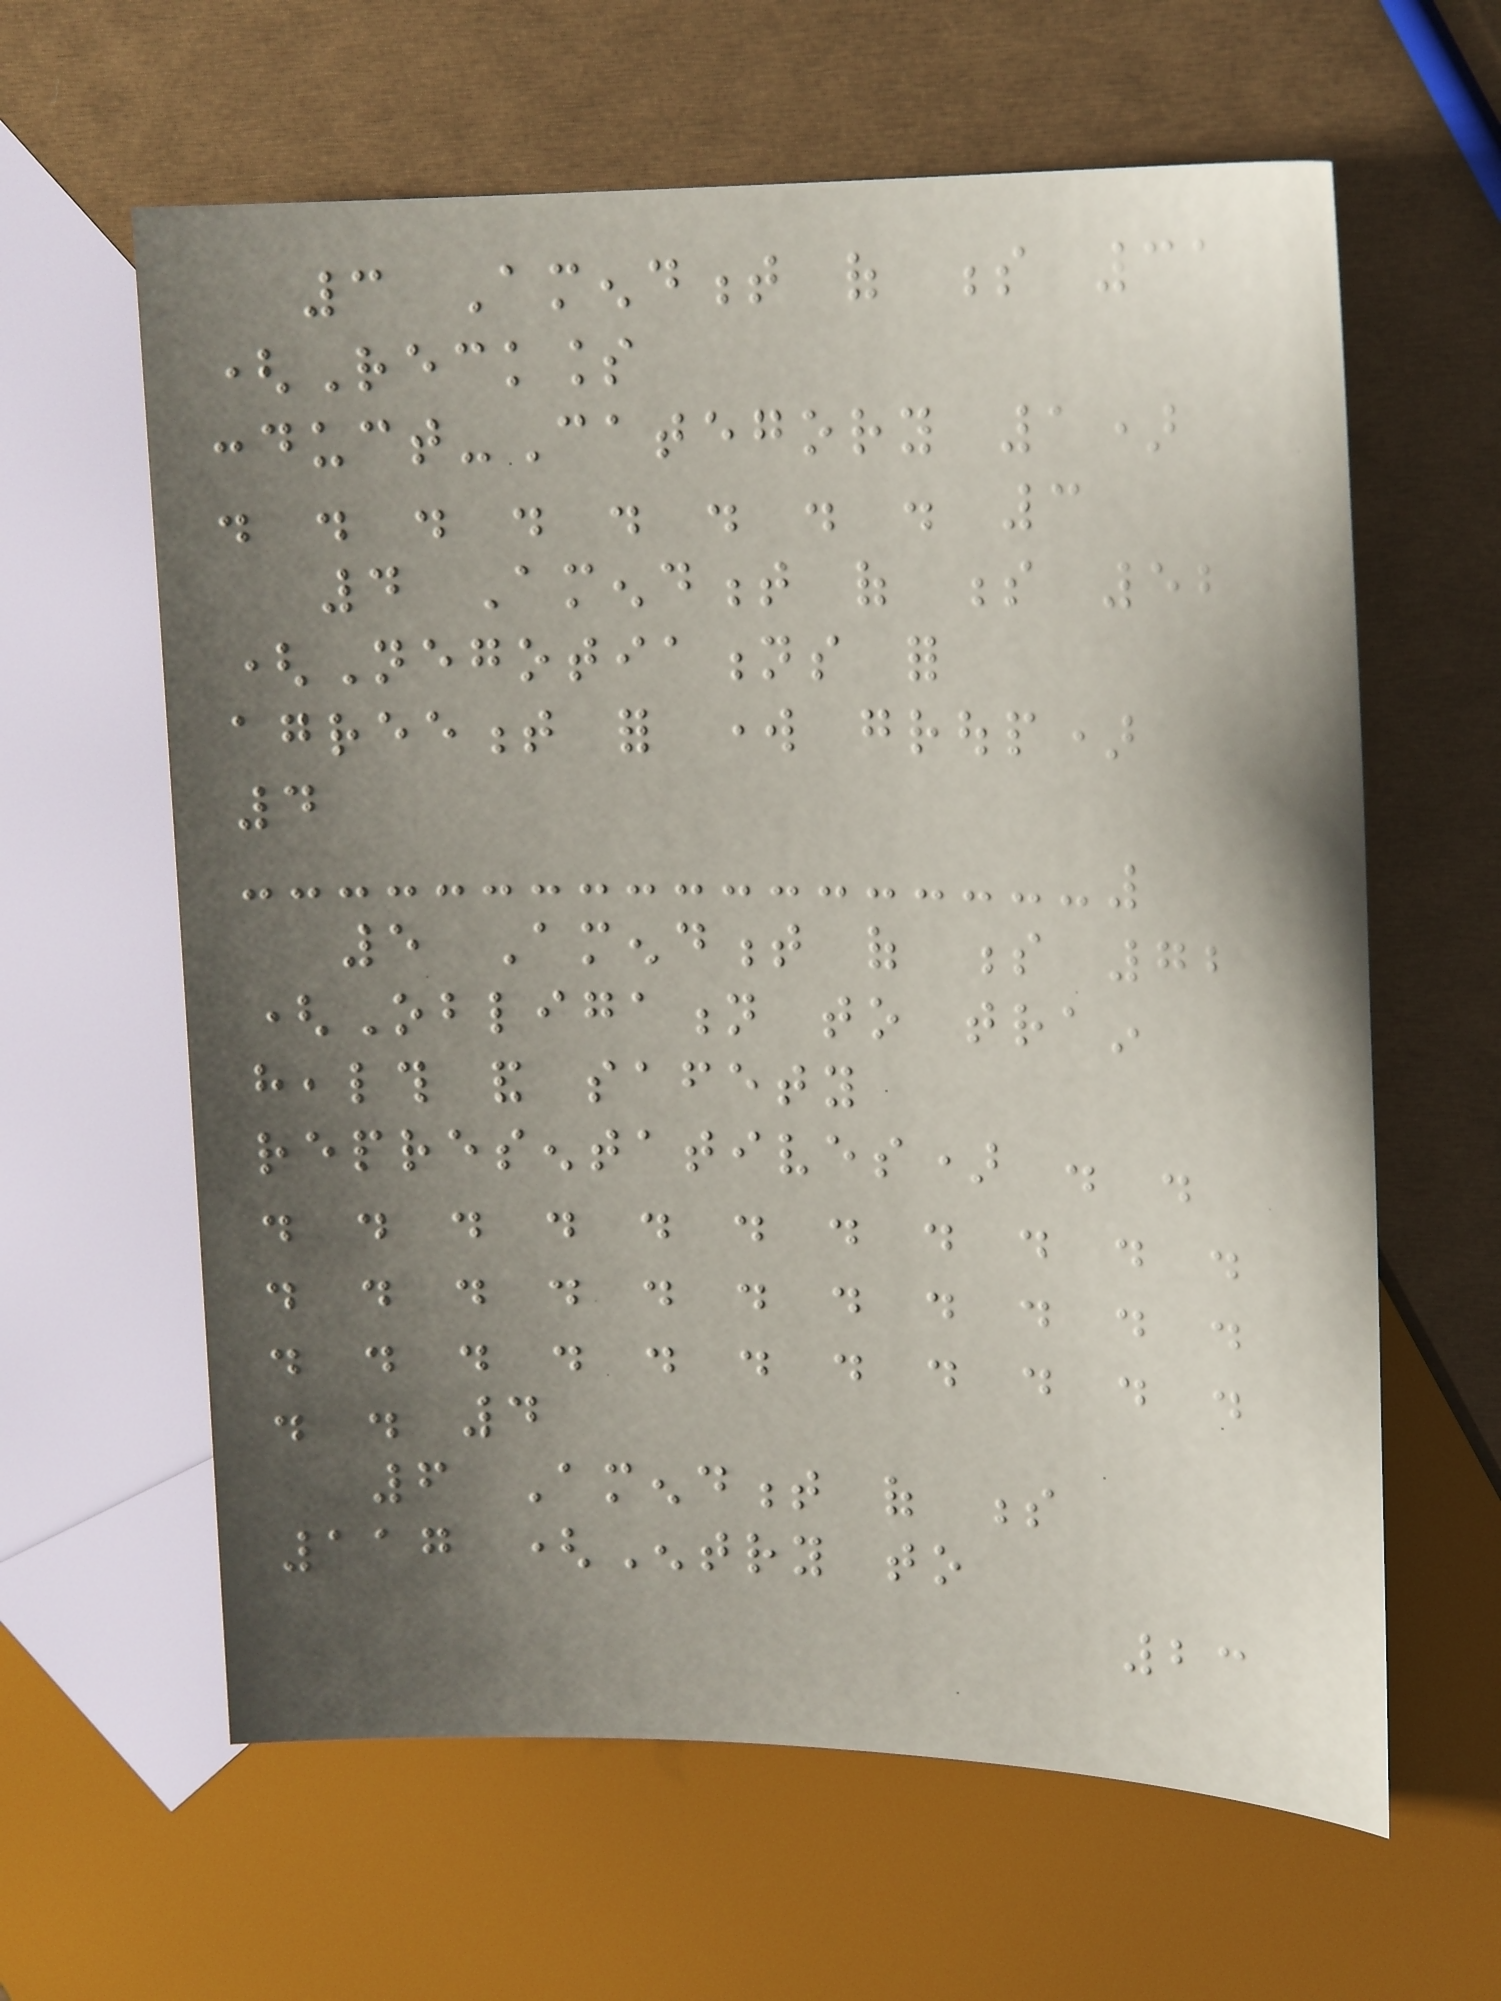3 Amendment of s 31
(Reckless
conduct-Category 1)
. . . . . . . . 3
4 Amendment of s 52
(Negotiations for
agreement for work group)
4
5 Amendment of s 72
(Obligation to train
health and safety
representatives) . .
. . . . . . . . . . .
. . . . . . . . . . .
. . . . . . . . . . .
. . 4
6 Amendment of s
117 (Entry to
23
